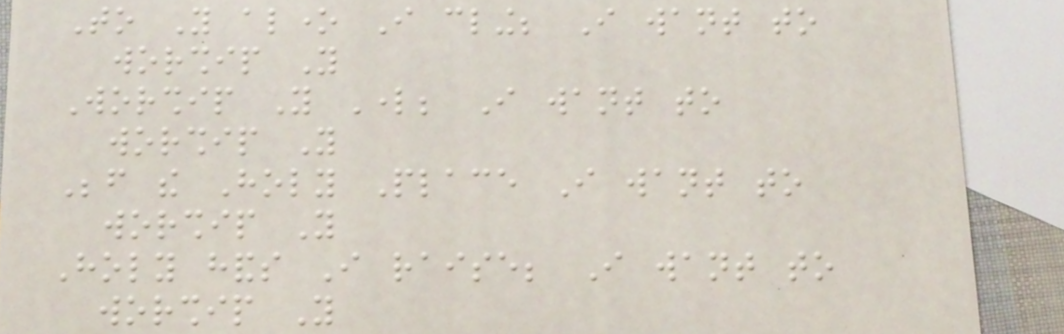To You alone I cling; I want to
worship You
Worship You Lord; I want to
worship You
Before the Holy Place I want to
worship You
Holy hands I raise; I want to
worship You
